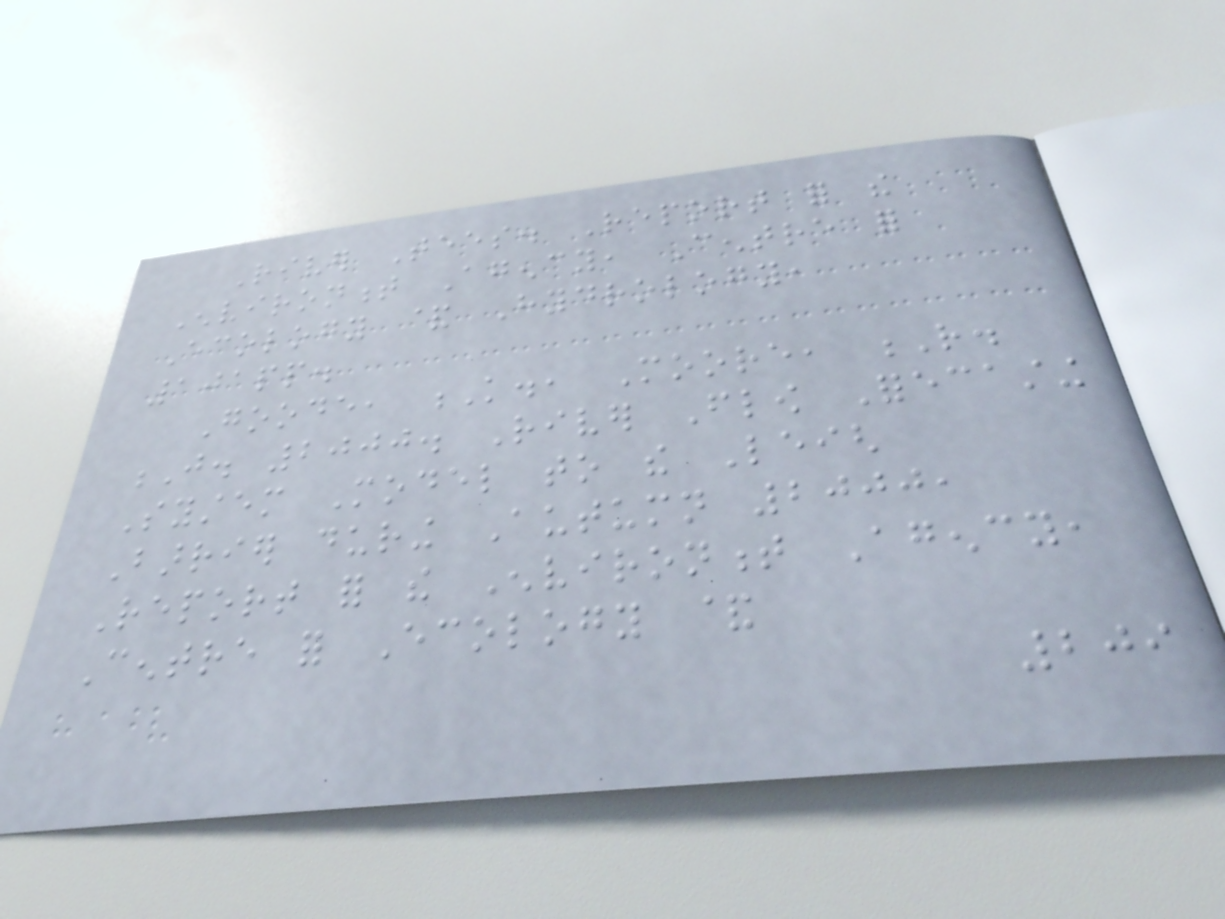River Tees. Report for the
Environment Agency, Centre for
Ecology & Hydrology,
101pp.
Goode, K., Moore, R.
J. 2000. River Flow Forecasting
System Model to the Leigh
Barrier during Autumn 2000,
Report for the Environment Agency,
Centre for Ecology &
209
